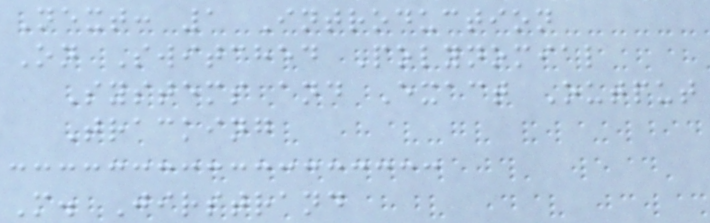Next: 1 Introduction
On Switched Polynomial
Systems and Exact Output
Tracking
M. Jirstrand
